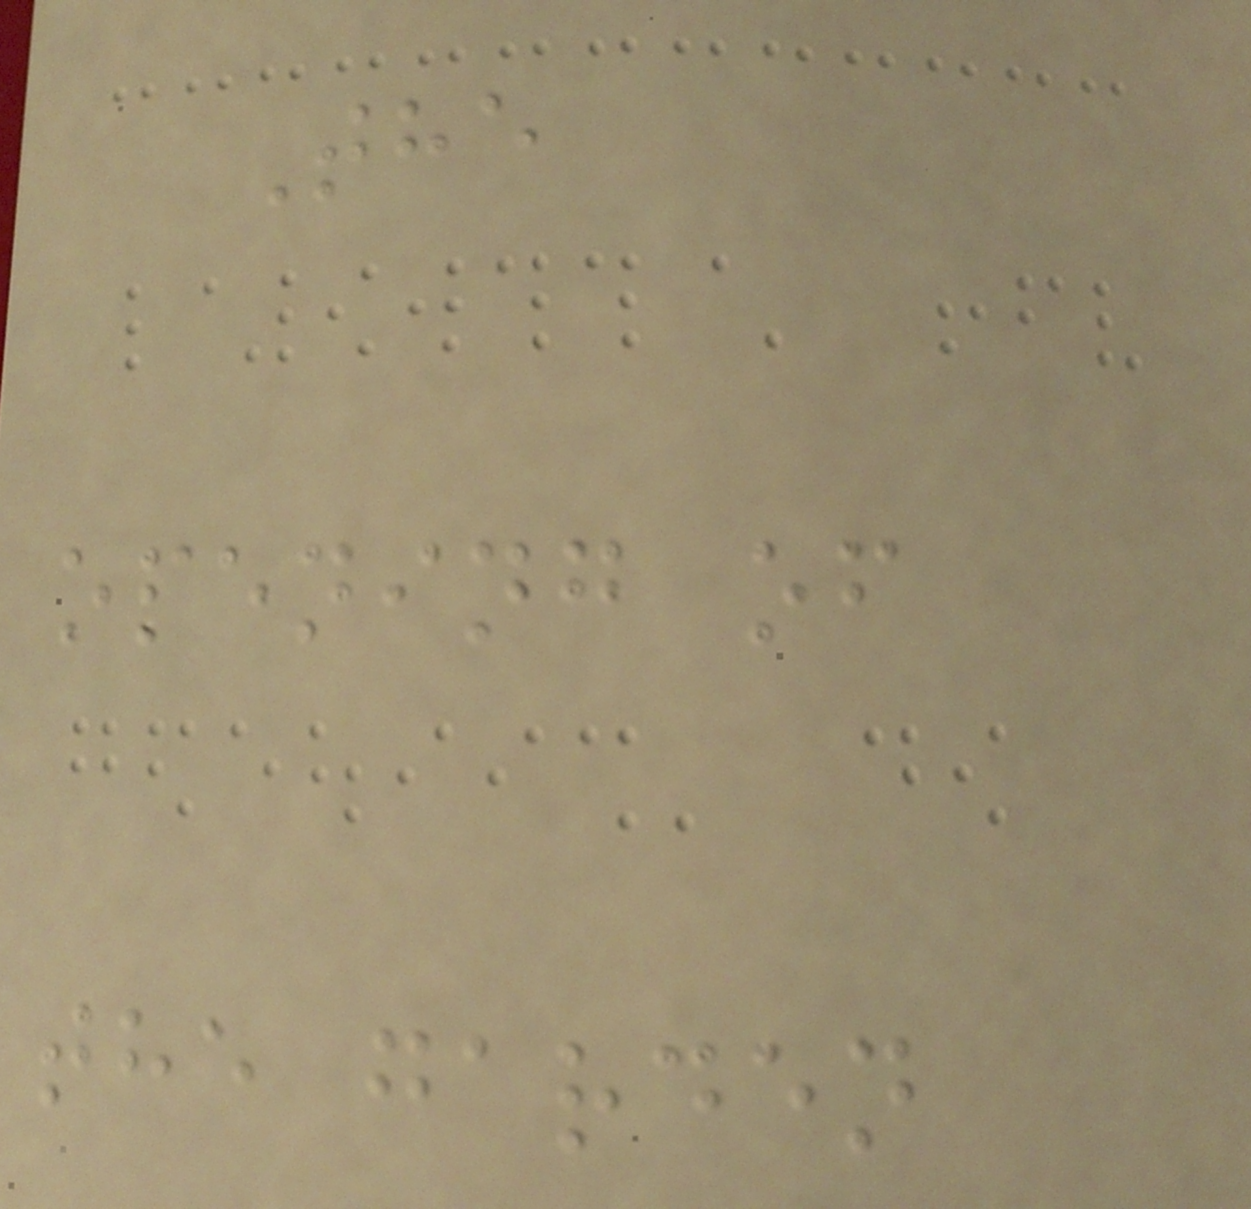The
opening of
the garden
